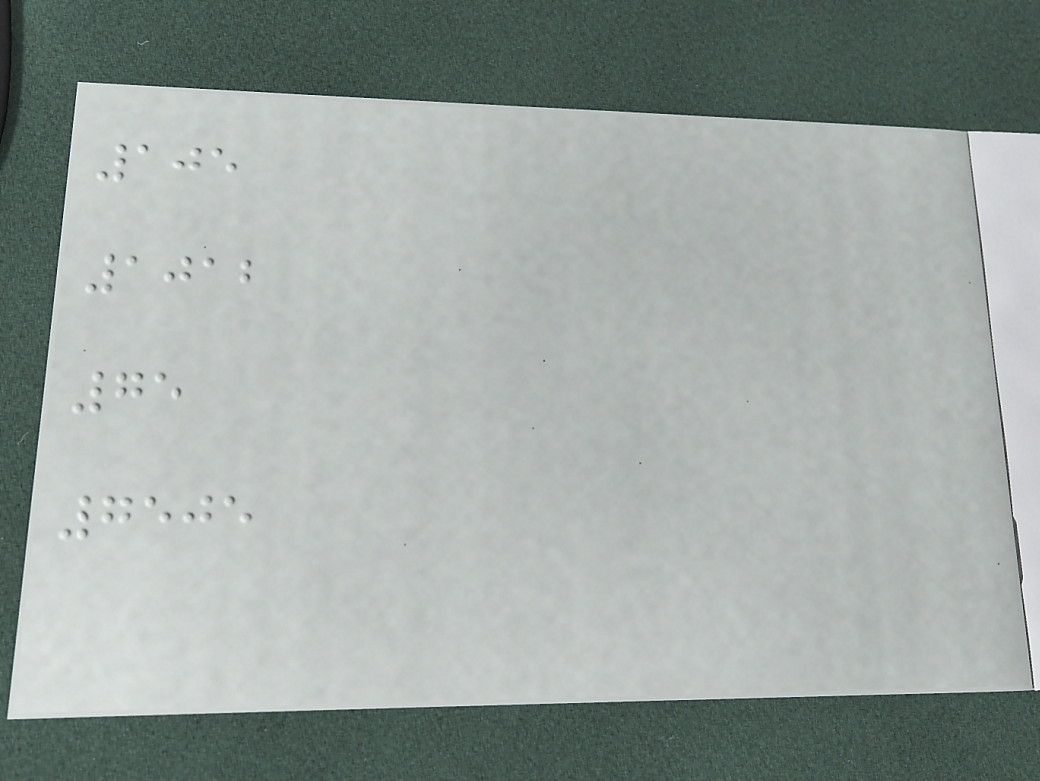105
1012
75
7505
